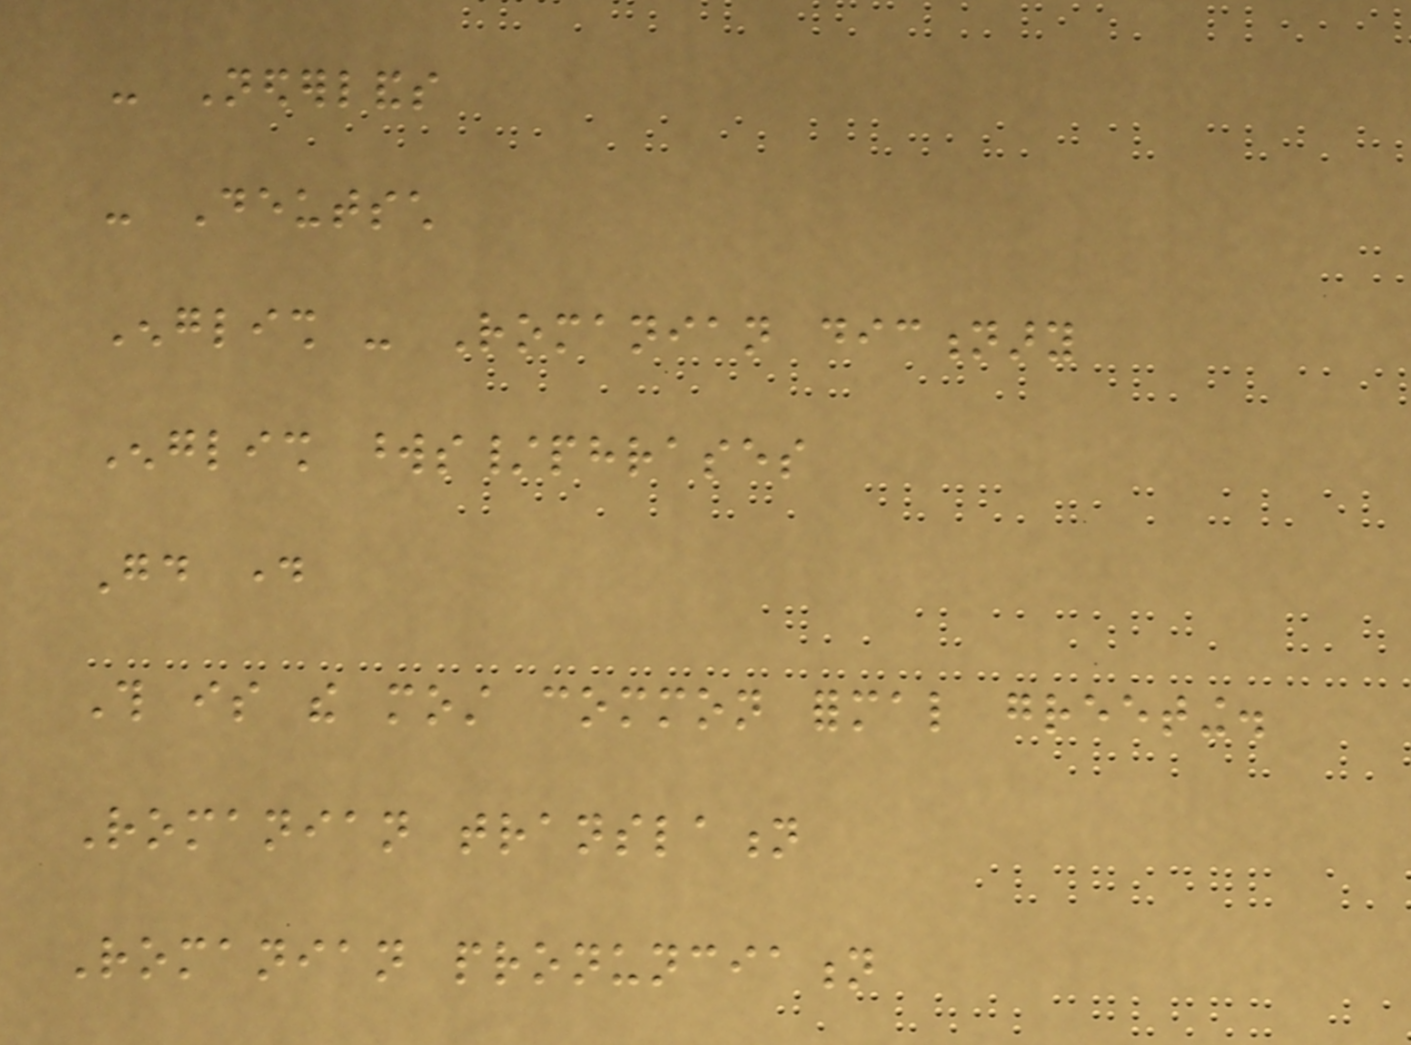- Nederlands
- Deutsch
English - Romanian dictionary
English words/phrases
Good day
This is the most common formal greeting.
Romanian translation
Romanian pronunciation
